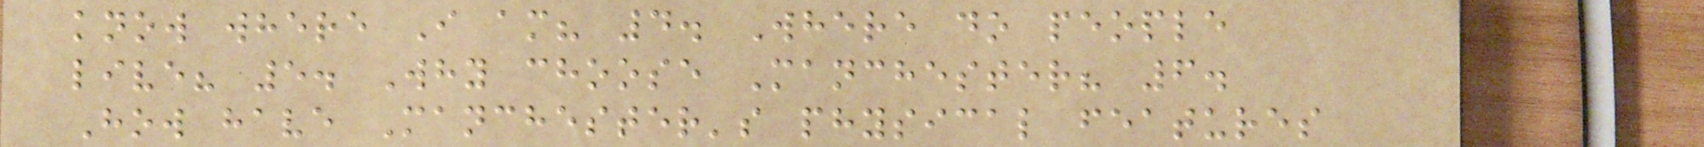know where I am? 4. Where do people
live? 5. Why choose Manchester? 6.
How have Manchester's physical features
